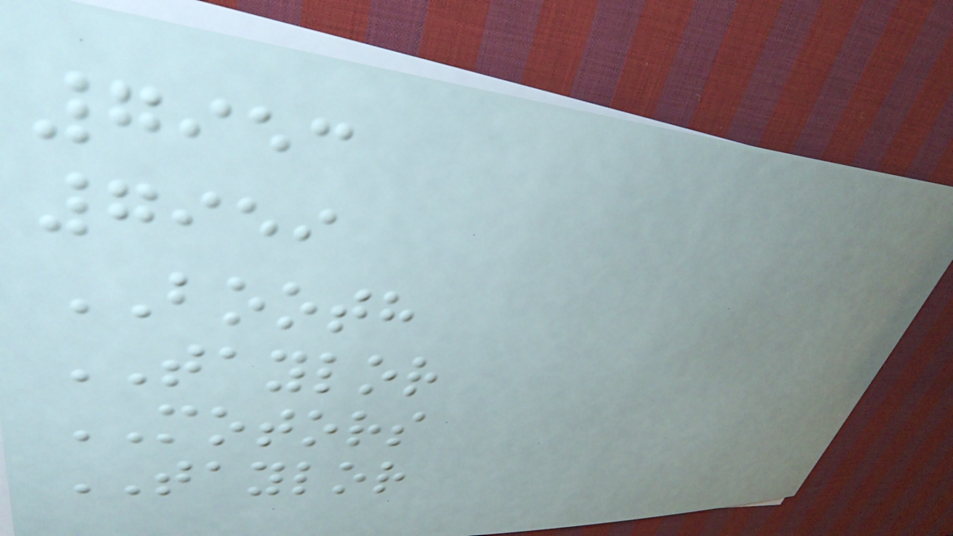7953
7959
BOOTH
TAYLOR
MOTORS
TAYLOR
